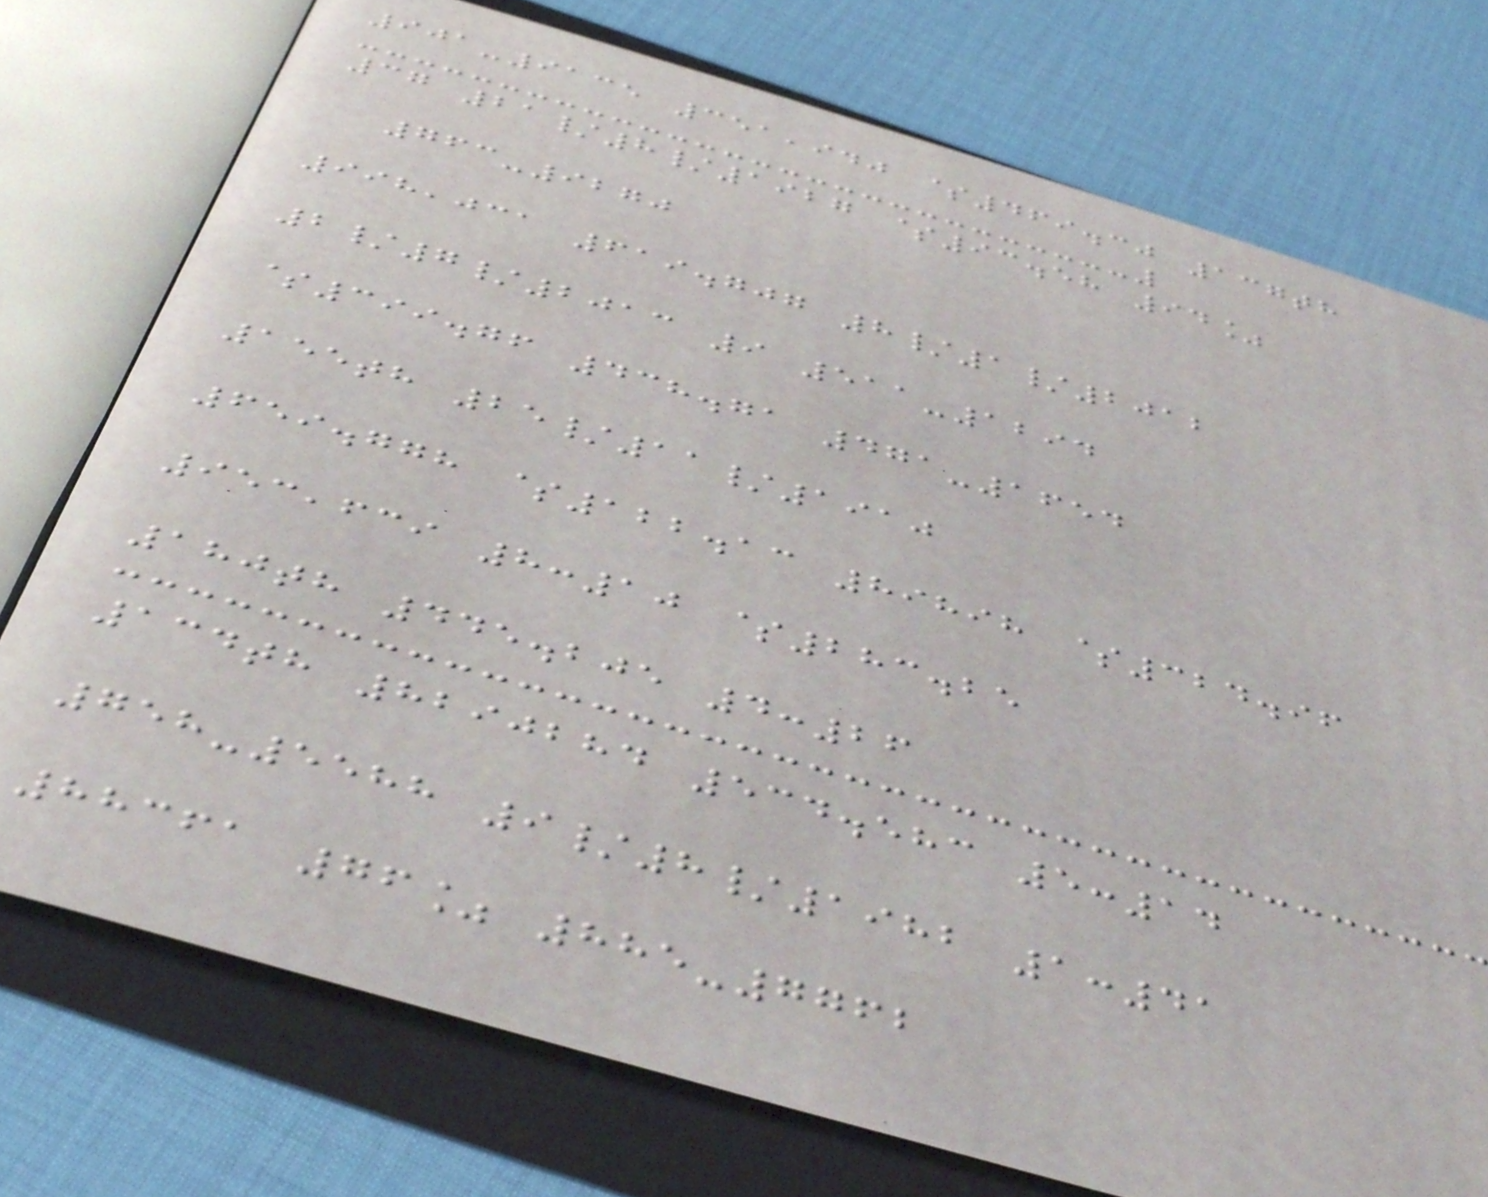901-9135 351,940 $469.30 137th
37 21/8/1927 $93.58 94%
763-9270
998,031 619.707 8/1/2012
2/7/2013 9 511-1294
$399.76 438.71 471-1654
155th 25/11/1910
659.778 $122.13 89898 $324.96
953,639 8:10 $283.25
180th 445.205 4:26
134th 8290284 534.583 5:14
758-5588 9/8/1982 1:41
88361 76% 885-7762
